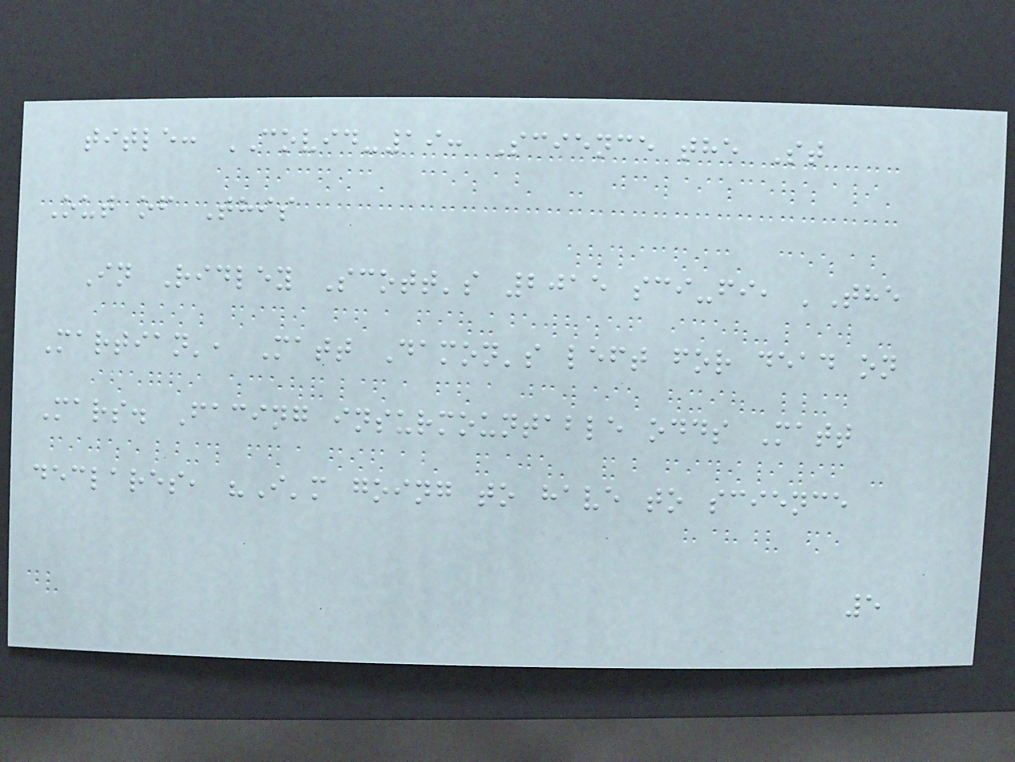title: COVID-19: Science the St
Out of This
In Ridley Scott's 2015 sci-fi, 'The
Martian', Matt Damon's left for dead on
Mars. Facing insurmountable odds Matt
declares, "I'm going to have to science
5
